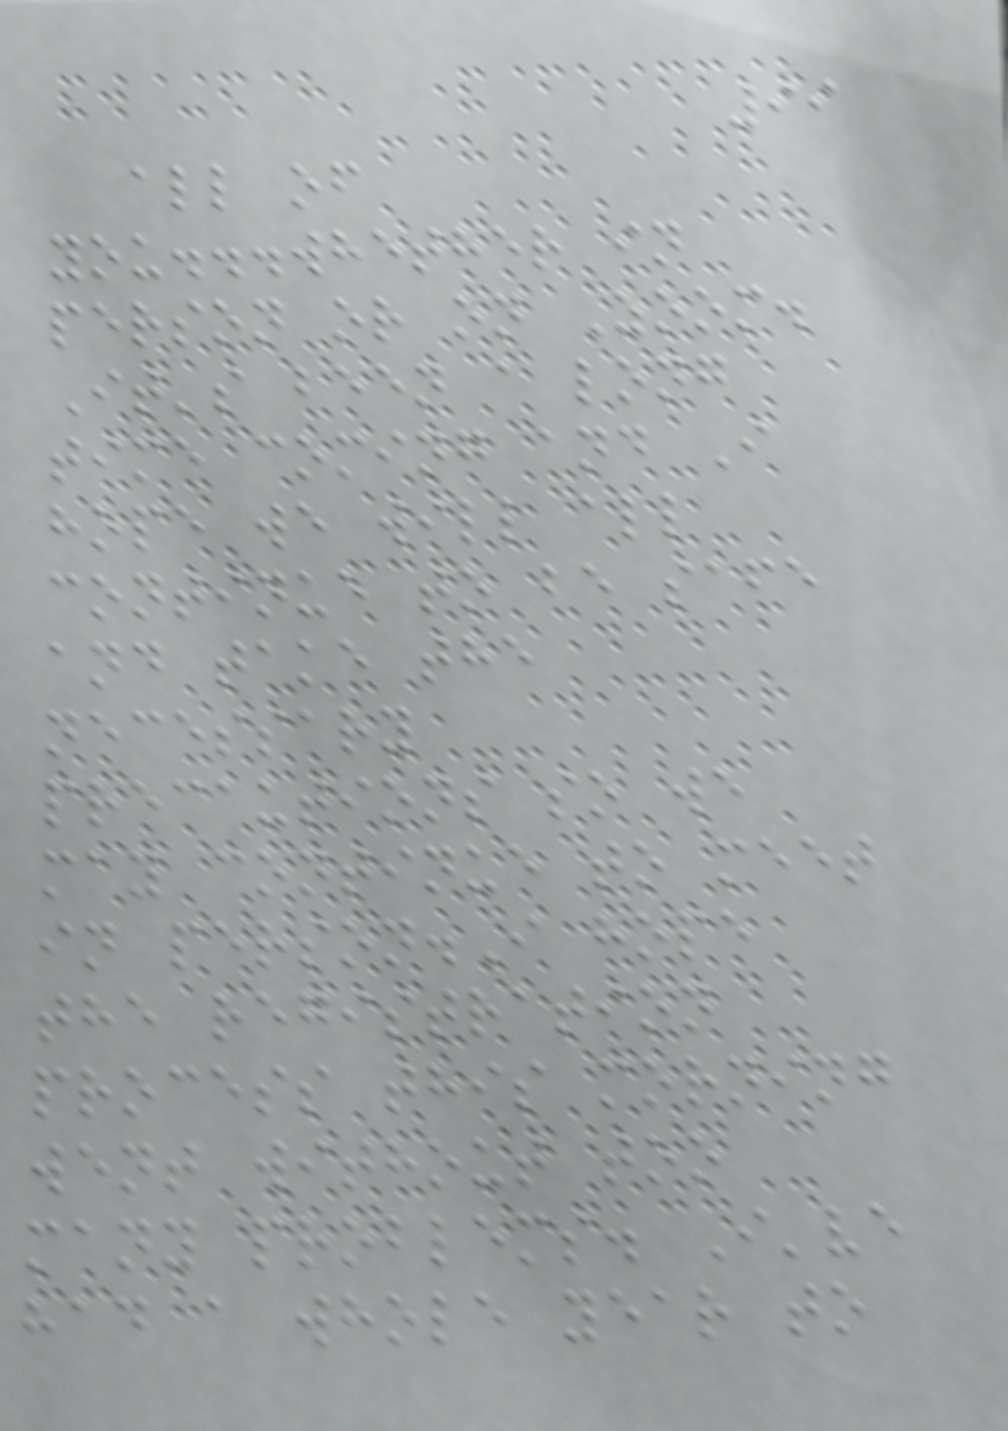99
all of
you...whether in
person or on Zoom.
It's been a long
time coming and I
hope we will all
continue to be safe
and take the
necessary
precautions so we
may continue to meet
in person.I hope
the registration
process this morning
went without too
many problems. I've
had a whole year to
